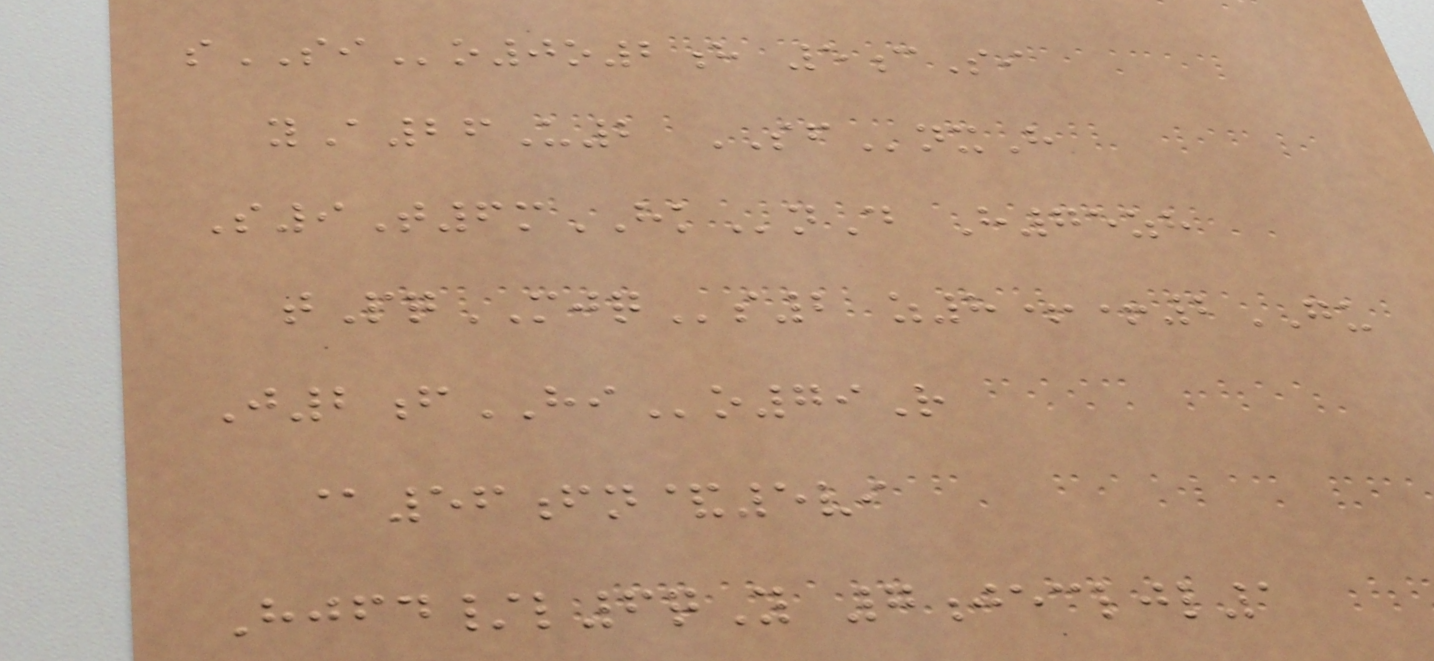sSIo0o2h 5cSi
yA26U2 SFnxH
S9T6mHKnD H75zh
tPqMJQs2 z8++2GU
J2fHIo79R
@56fn&5vi
Hjfd/l6qY 7jecljl1
